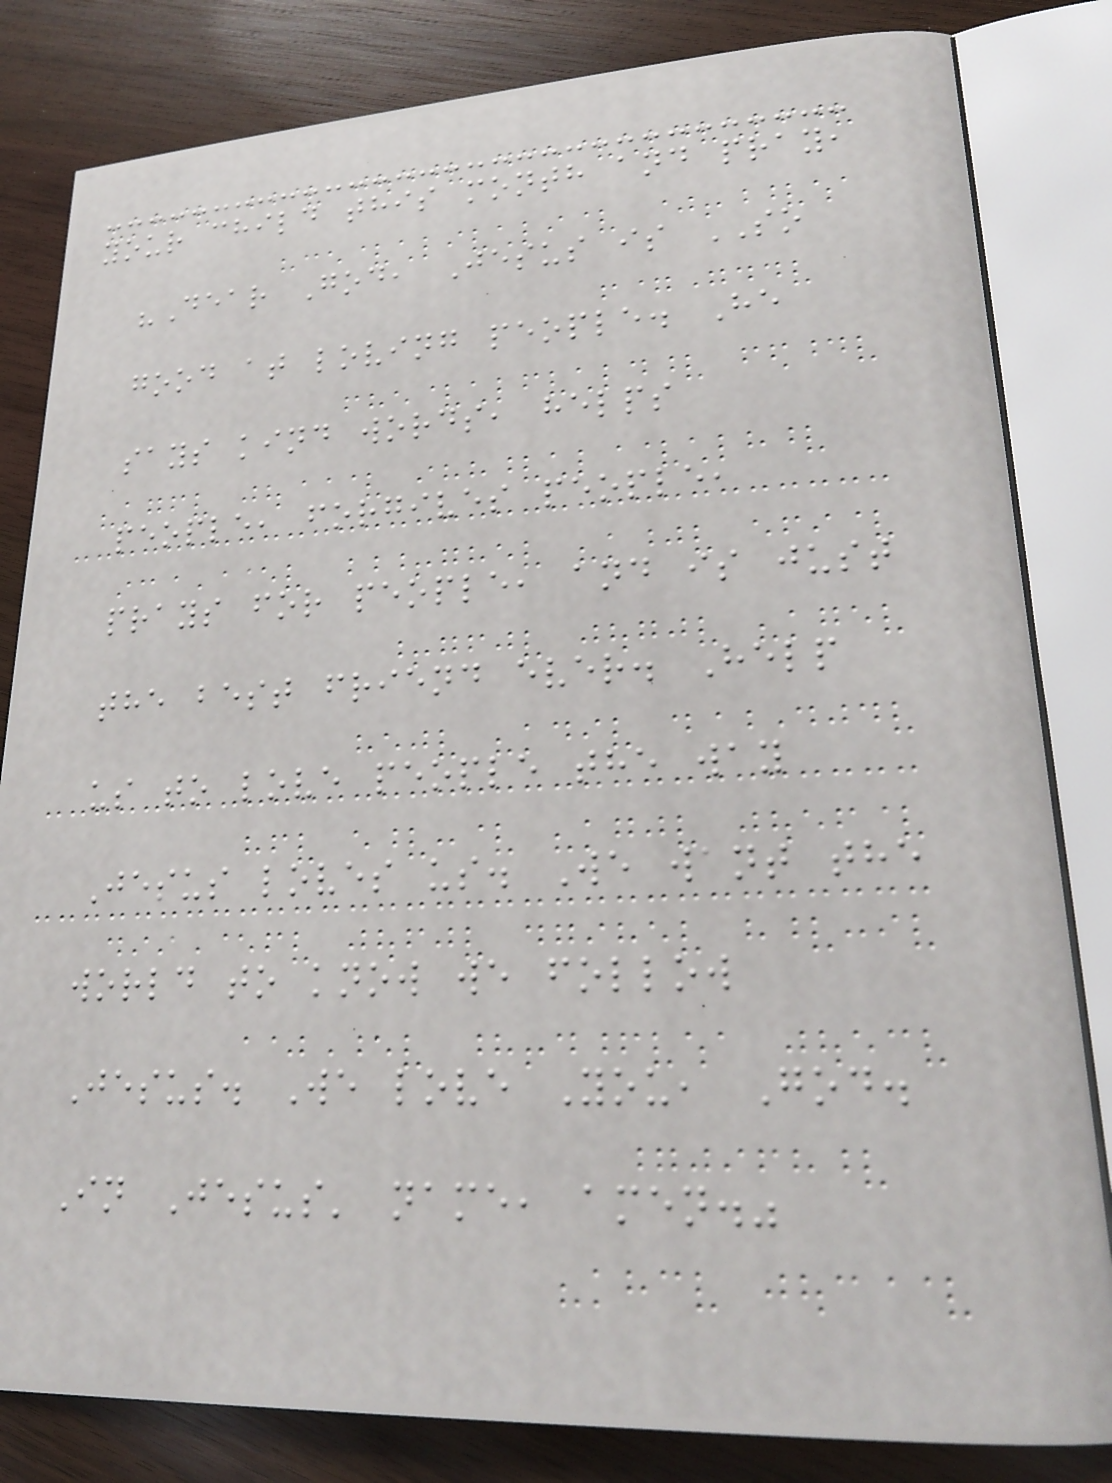your child this month and pray,
"Dear God, Jesus is SO
good at loving people. He
says kind words, helps
people, forgives people,
prays for people, and is just
the best friend ever. Help
us to love people the way
Jesus loves us. We want the
world to know we follow
Jesus. We love You, God.
In Jesus' name, amen."
